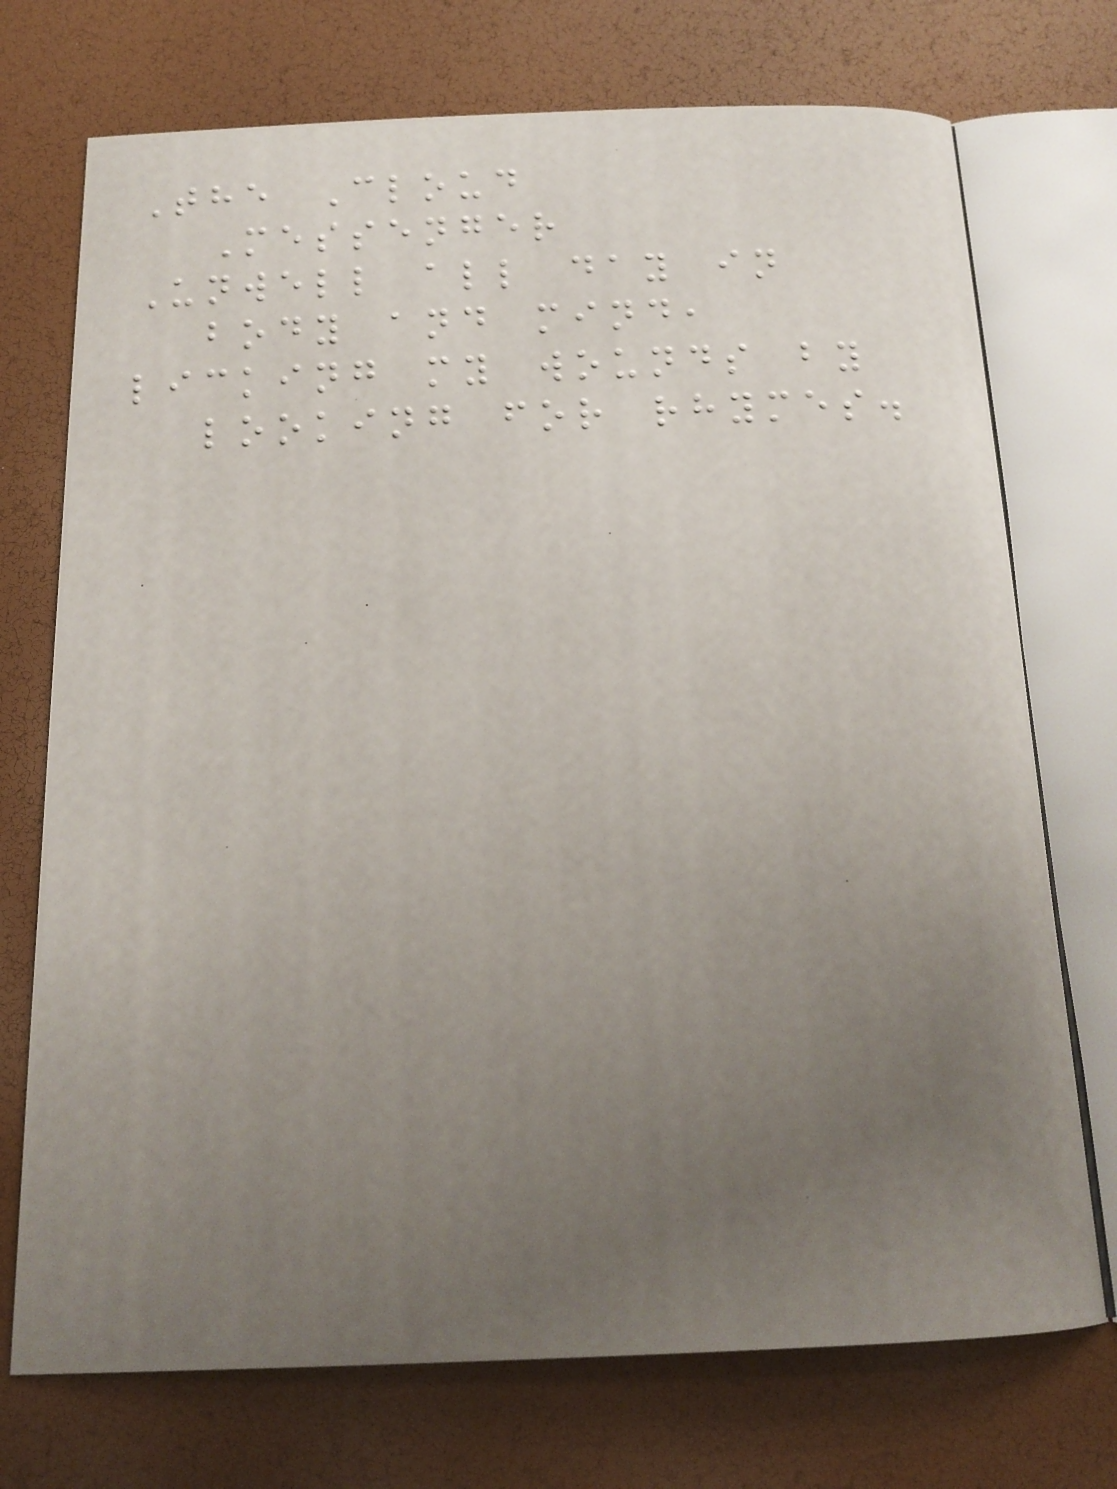The Cloud
Messenger
Unwell all day in
body and mind,
licking my wounds by
looking for rhymes.
